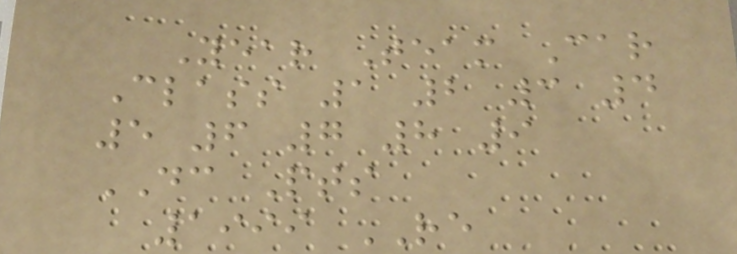Year Team Car
Class 1 2 3 4
5 6 7 8 9
DC Pts
1999 RE
